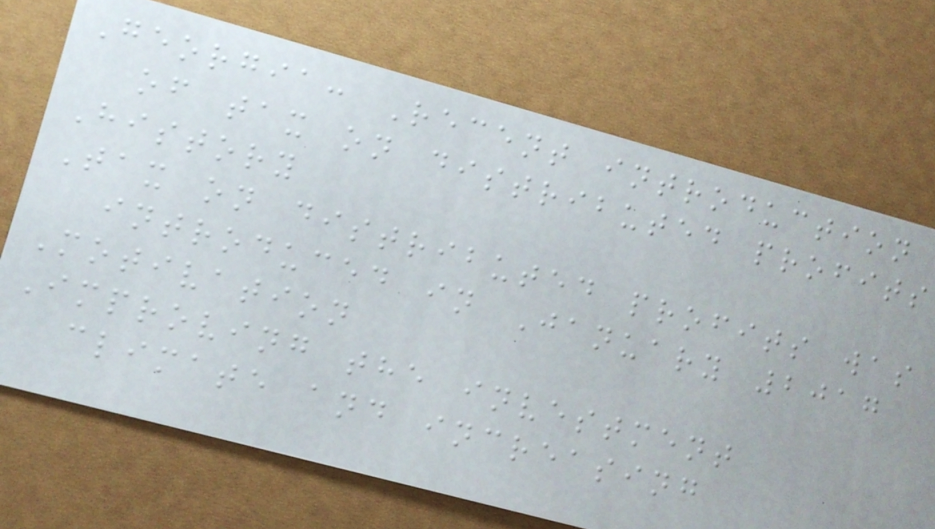Georgia: Recent introduction
of tax on distributed profits
History
Tax on distributed profits was
introduced in January 2017
Motivation
Improving the investment
climate and increasing
